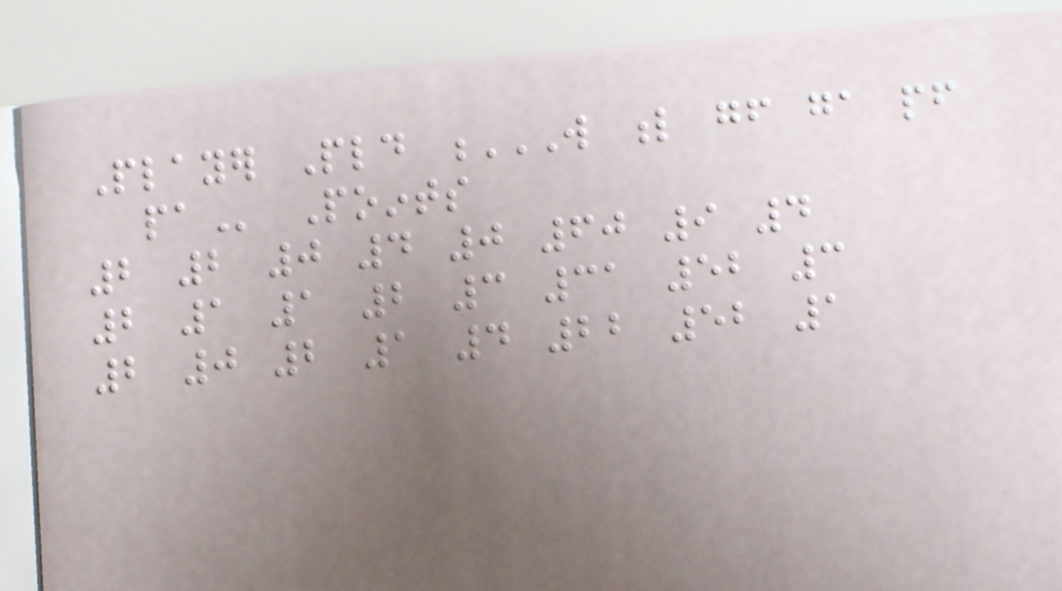Player Pld W L GF GA PF
PA Points
2 2 0 4 0 60 9 4
2 1 1 2 3 31 52 3
2 0 2 1 4 22 52 1
